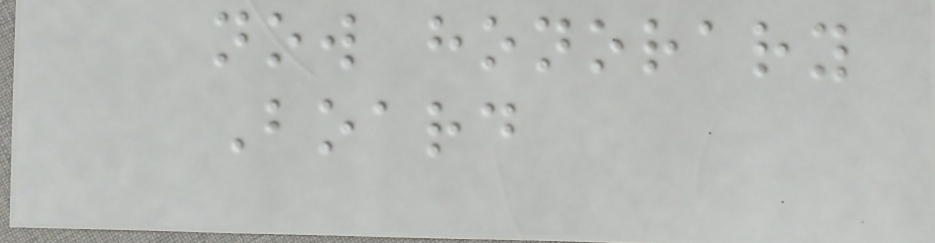now honorary
Board
